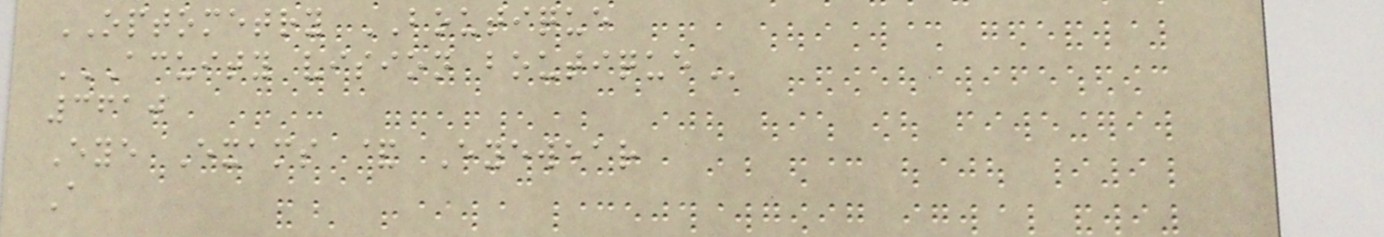OPTOMETRY BOUTIQUE
ACUITY VISION BOUTIQUE
3610
Eye Exams & Eyewear
A
